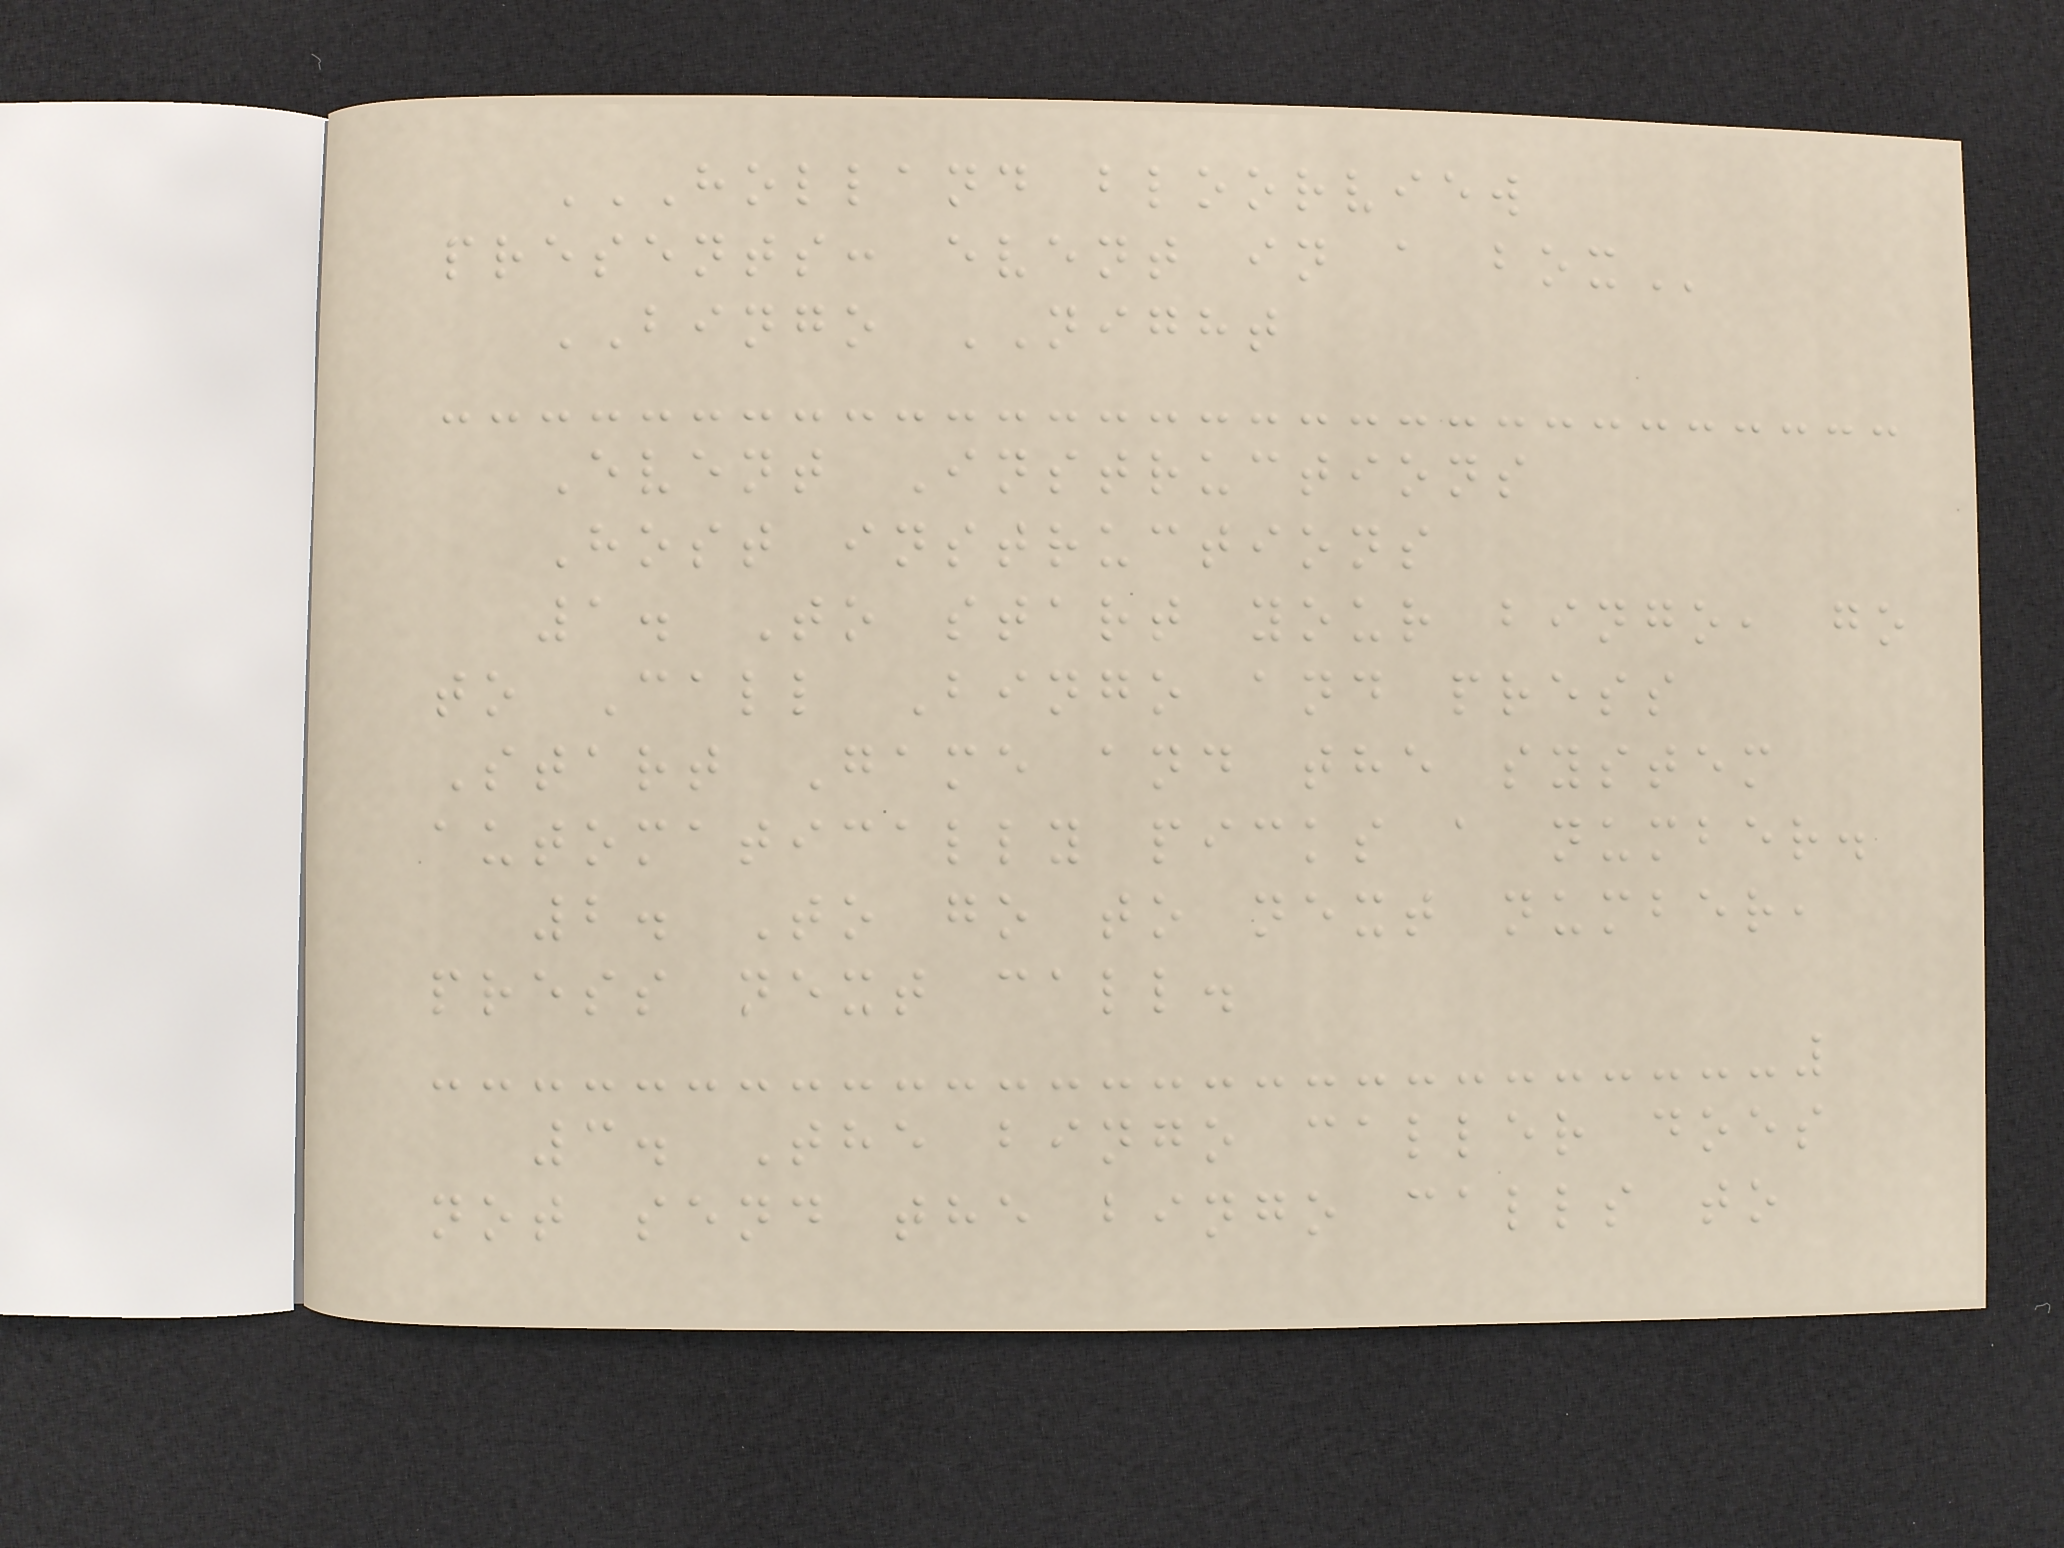HOLLAND BLOORVIEW
PRESENTS: EVENT IN A BOX
BINGO NIGHT
Event Instructions
Host instructions
1. To start your bingo, go
to Call Bingo and press
Start Game and the system
automatically picks a number.
2. To go to next number,
press next call.
3. The bingo caller does
not send the bingo calls to
